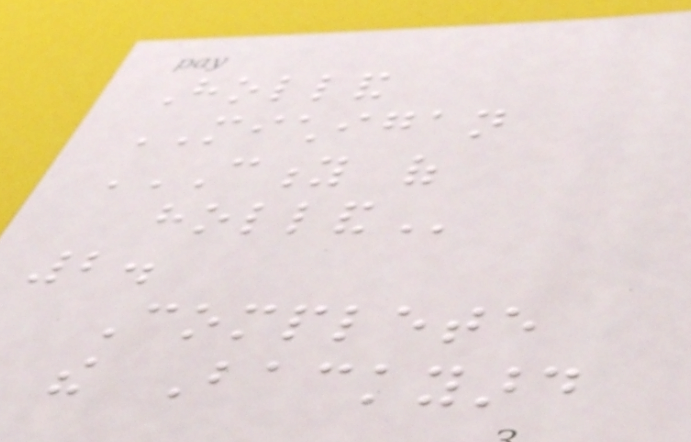Holland
MICHIGAN
CITY OF
HOLLAND
2.
Complete
the Backyard
